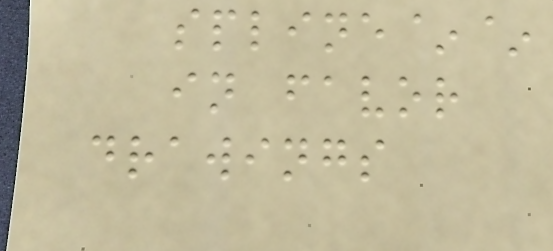spline~~
in favor
drawings
